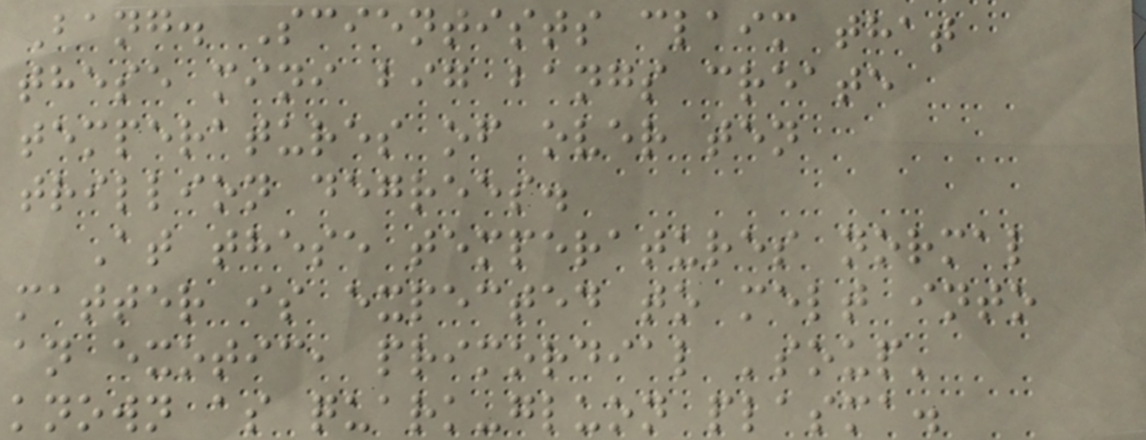Bang. Scientists claim that
these mini big bangs create
temperatures of over ten
trillion degrees.
At these temperatures normal
matter is expected to melt into
an exotic, primordial 'soup'
known as quark-gluon plasma.
